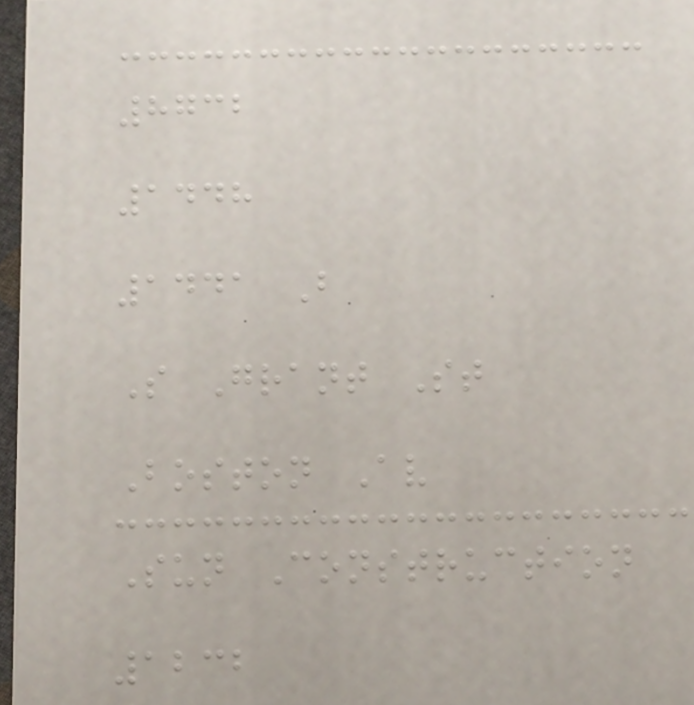8732
1448
1441 B
S Grant St
Boston Av
Sun Construction
1232
